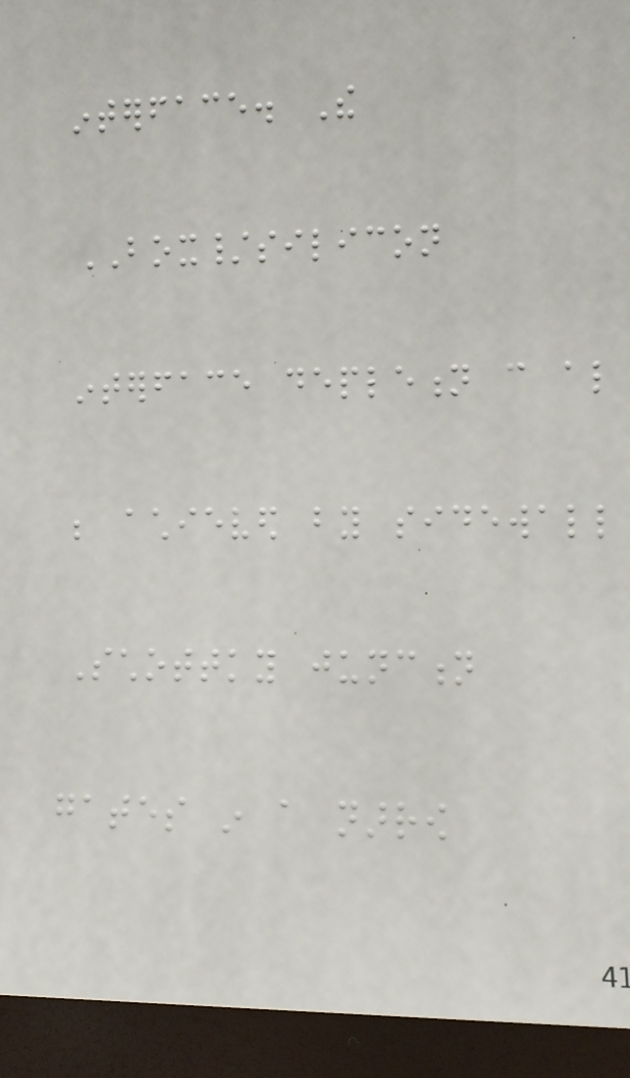interface. The
BOX/silicon
interface depletion can also
be achieved by sidewall
Schottky junction
gates in a narrow
